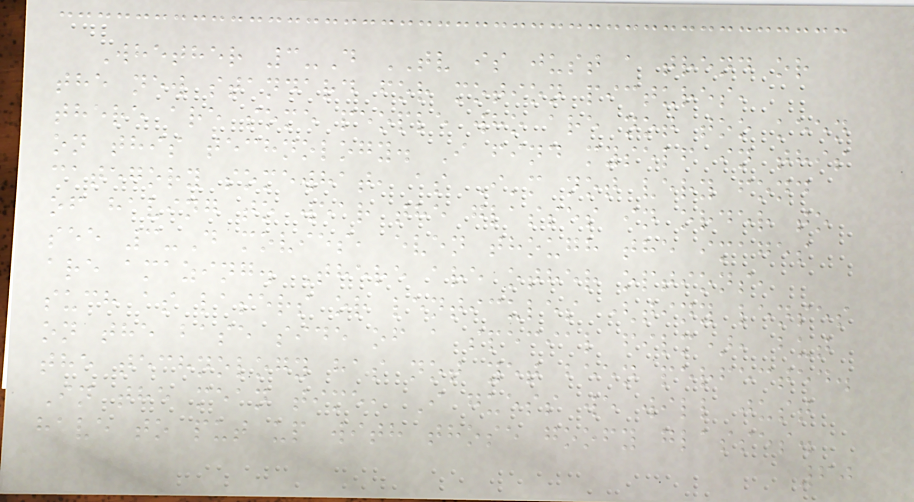Whether 3-D TV is just a trend or
the new standard for motion pictures,
there are some people who are not too keen
on this technology. I find myself in this
category somewhat, as I'm not very fond
of having to wear the glasses in order to
see 3-D movies, even though the images
are amazing. There are other options,
such as lasers or lenticules (tiny lenses
on the base side of a special film), but
the technology has not yet been perfected.
In the mean time, I guess we will just
have to put up with those goofy glasses.
60
